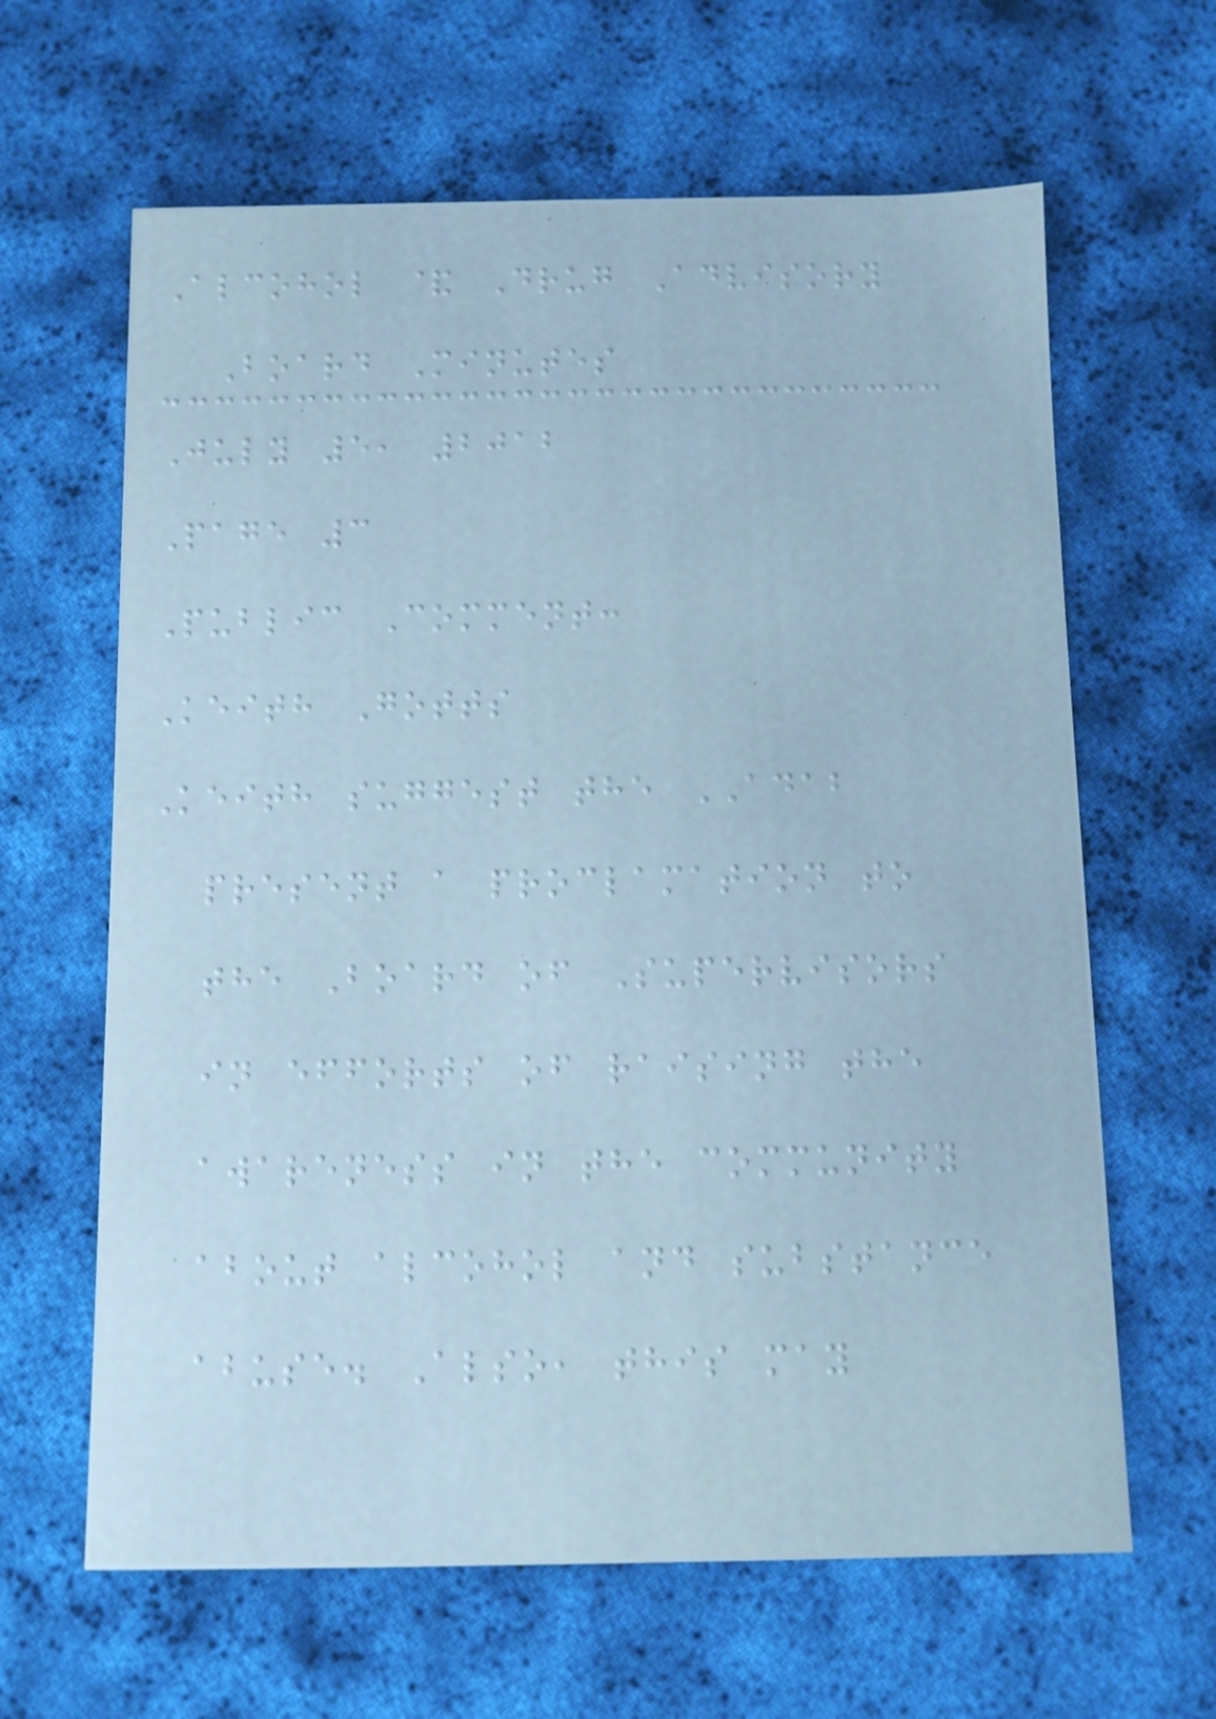Alcohol & Drug Advisory
Board Minutes
July 5, 2012
Page 3
Public Comment:
Keith Gotts
Keith suggest the ADAB
present a proclamation to
the Board of Supervisors
in efforts of raising the
awareness in the community
about alcohol and substance
abuse. Also, this may
